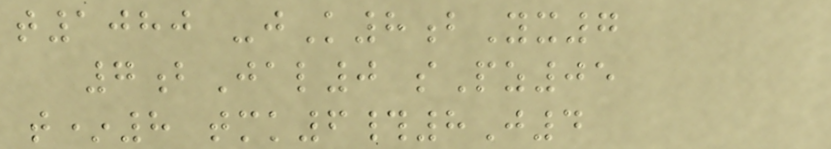t1080 -jK8bYx7
7bJal0 sPz05
t*8 tmk6#8J4
